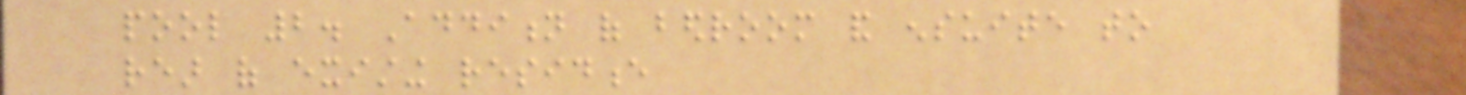pool 2. Addition of bedroom and ensuite to
rear of existing residence
